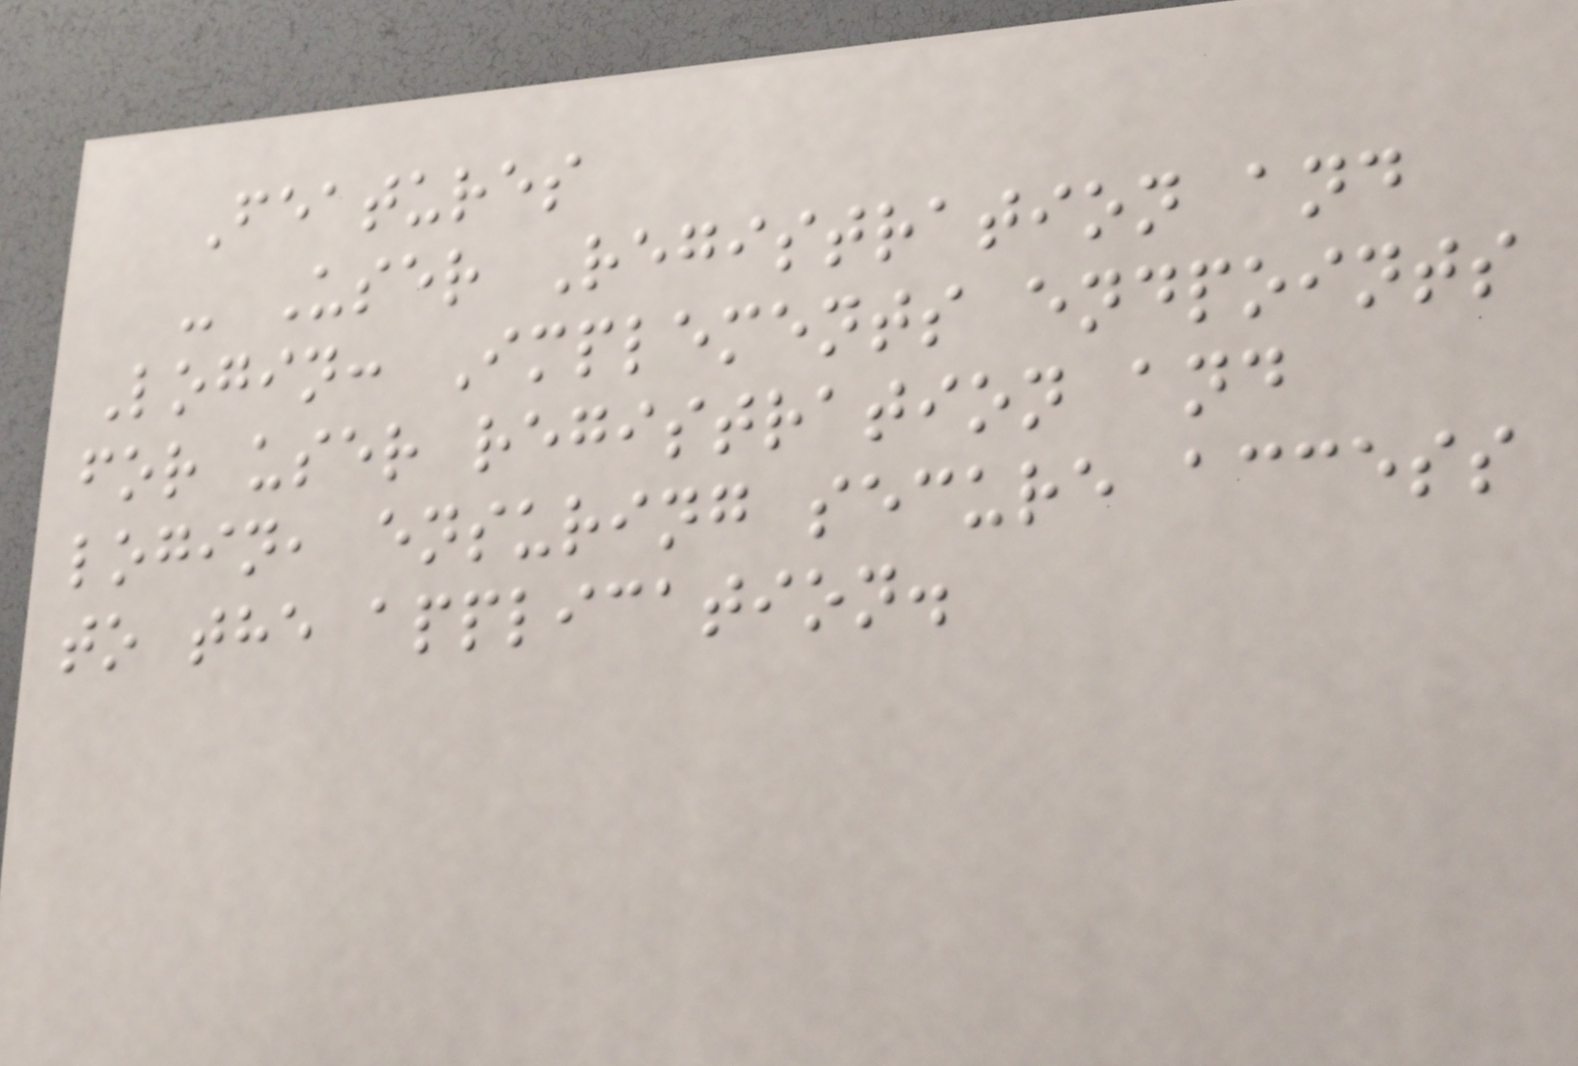Features
- User Registration and
Login: Implements endpoints
for user registration and
login, ensuring secure access
to the application.
